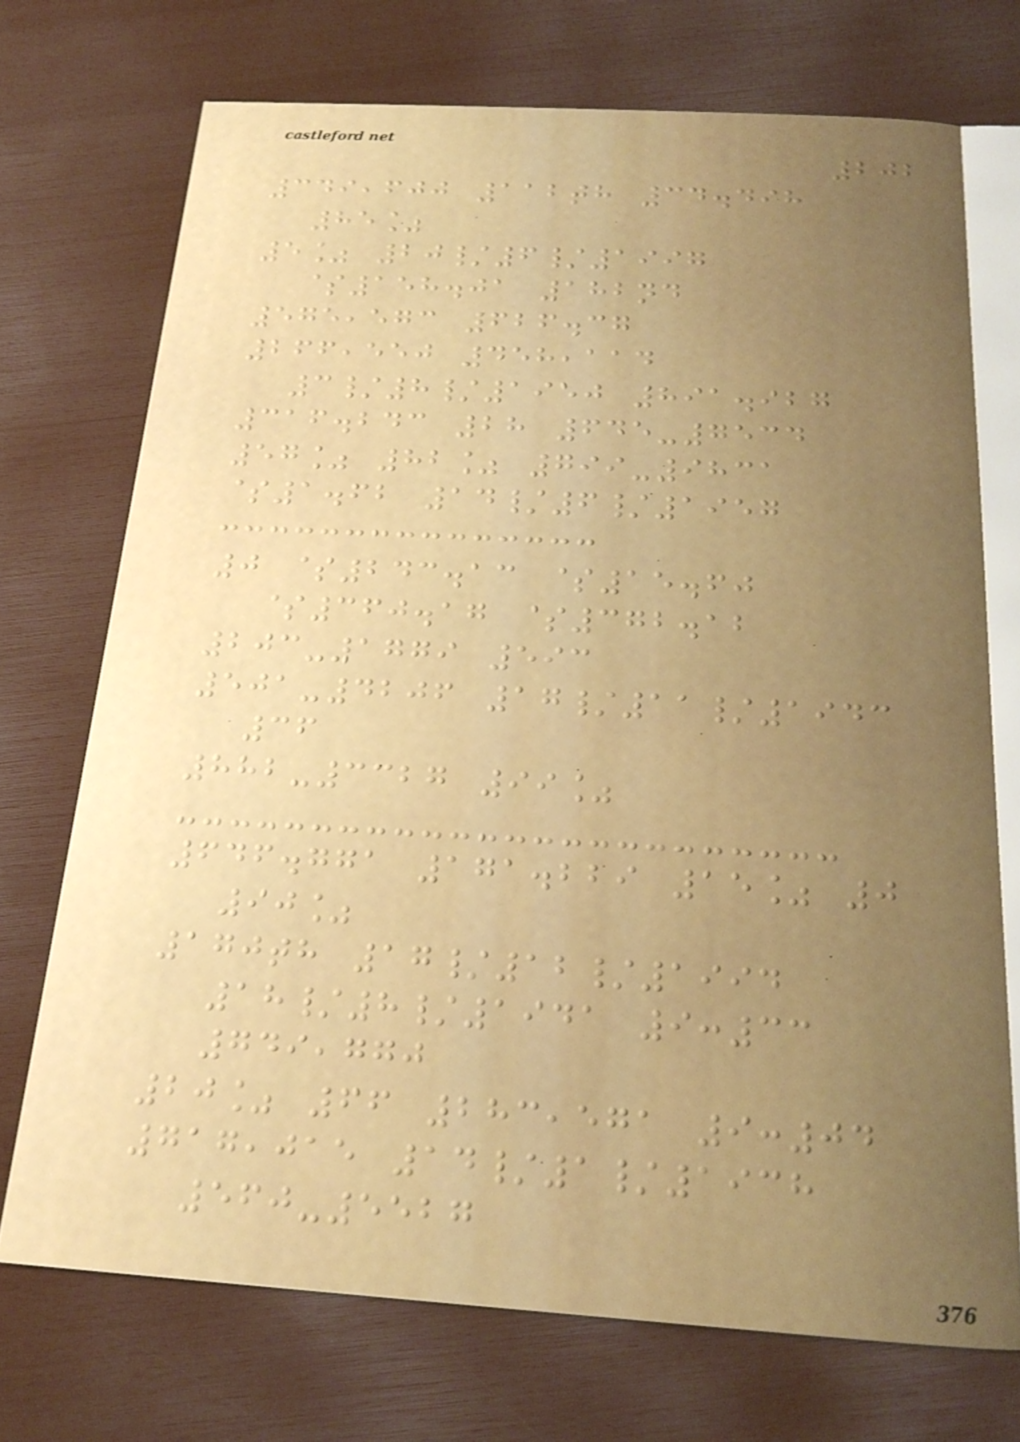202
349,600 112th 34.498
85%
5% 20/6/1997
$158.01 182nd
575,573 626.37
266,550 458,114
3/8/1950 891.927
316.243 28 645-7534
57% 82% 799-9831
$1.62 14/6/1957
0 $243.13 $15.60
$360.17 $372.12
203-1779 593
501-4206 17/11/1943
36
882-3327 99%
646.771 171.229 15% 0
90%
170th 17/12/1994
18/8/1941 9:33
749,770
20% 66 283,571 9:04
717,015 14/1/1938
560-5527
